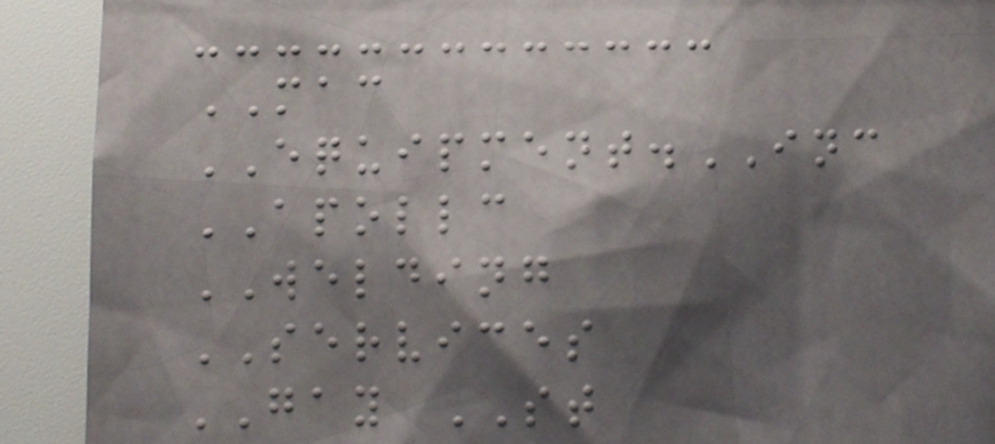MAC
EQUIPMENT.INC
APOLLC
WELDING
SERVICES
GAY ST
